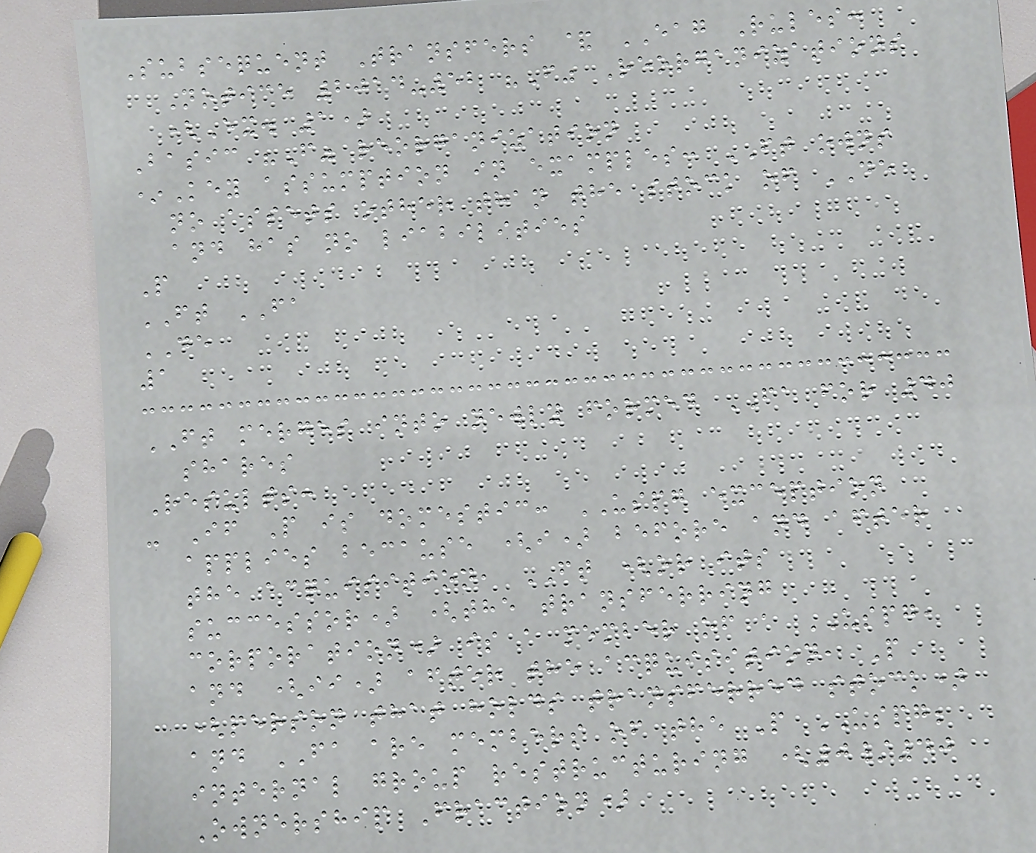Subsequent Transfers & EAG Rules:
Notice 2014-52 "F" Reorganizations
(Ex. 1)
Basic "F" reorganization
*Key assumption in examples: FT owns
no assets other than the stock of DE
and has no liabilities
P
FT FA
DE
1
FT merges into newly formed FA for 40
shares
Results:
- If P is domestic: USPG exception
applies because (i) before and after
the acquisition, FT (or its
successor) (the transferring
corporation) is a member of a USPG,
and (ii) after the acquisition, P
(person that holds transferred stock)
and FA are members of the P USPG;
internal group restructuring (0/40
Ownership Fraction)
